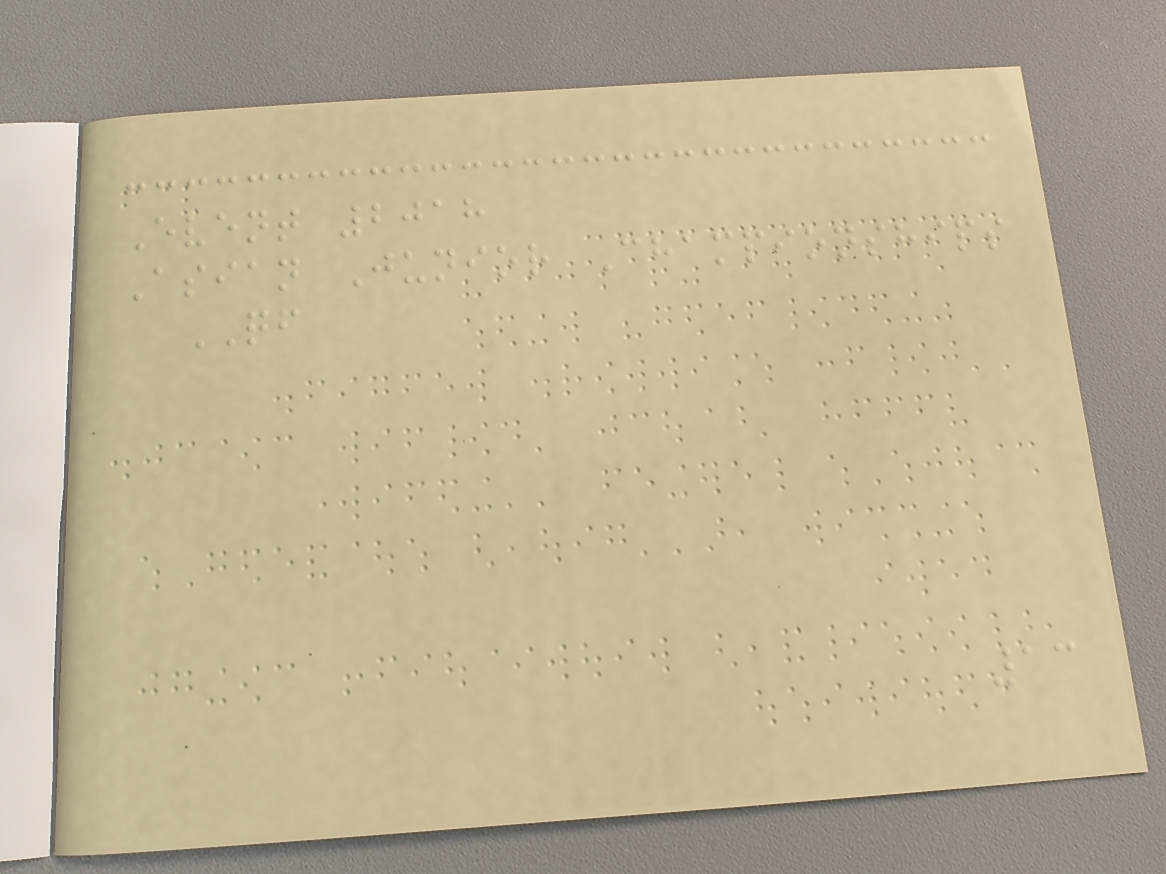Event 2018
Asian Junior Championships
QF
13
